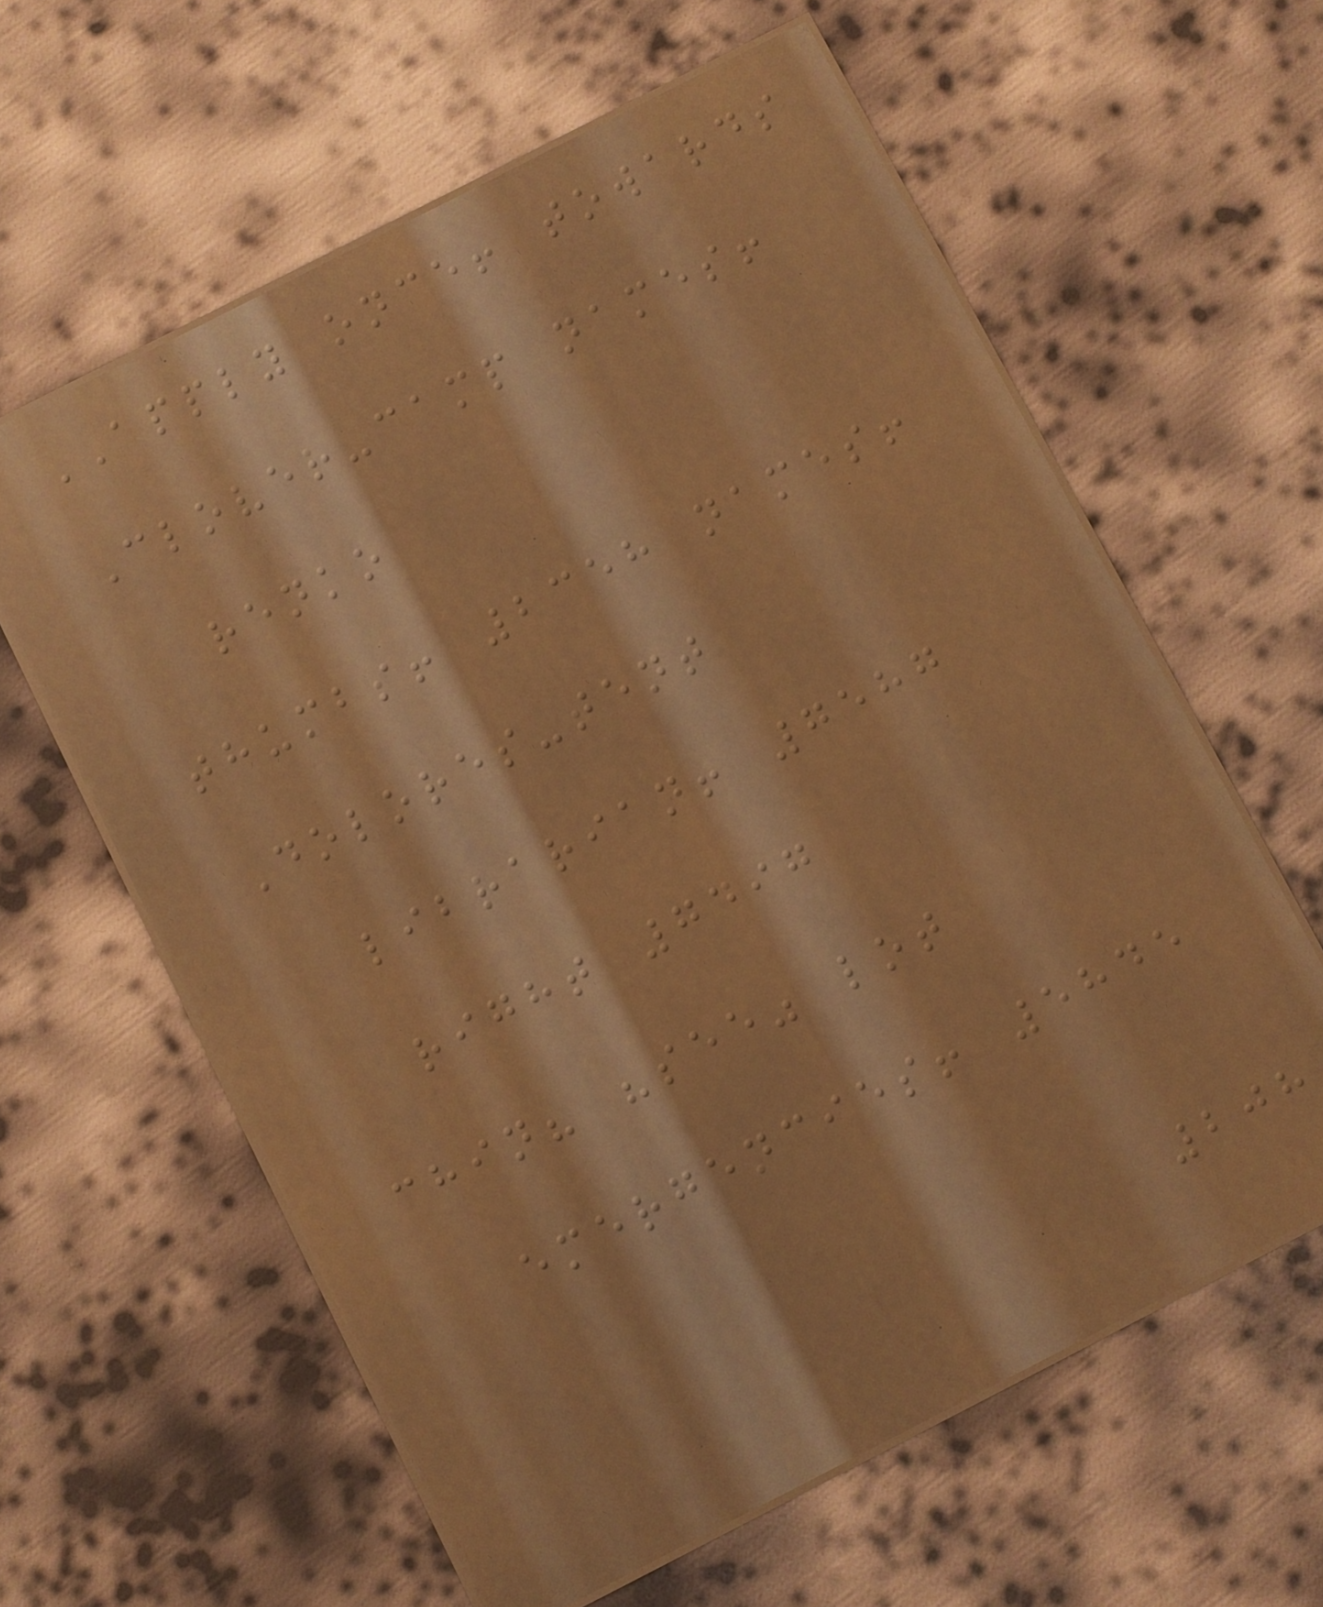APPLY once! towards
Clover-camp names!
renko
thumbs! 2358 names!
Dolores-tent
librarian! 7587
right 7497
chin? "see" lot
emergencies! 5845
208
